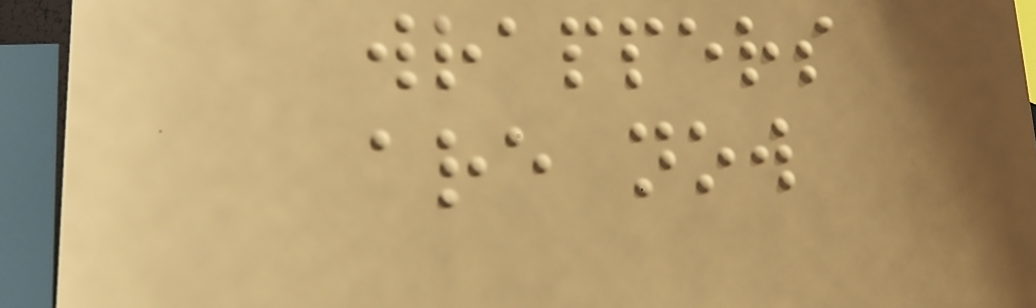wrappers
are now
